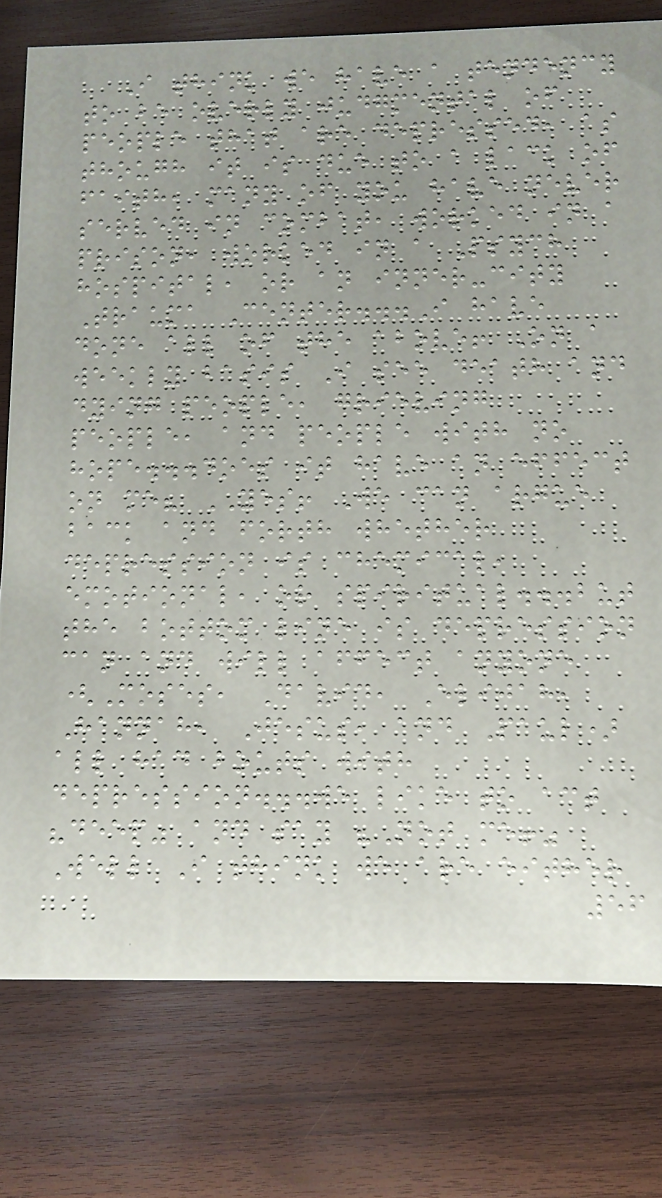I think we have a tendency
to be overly judgmental of
people that are depressed, as
though it is due to a lack of
faith, many of you have never
served in combat, worked in a
prison, worked in a Psych
hospital, or an inner-city
Trauma Center...I have
done all of the above! On a
weekly basis I see death and
dying people, grieving
people, and people with no
hope...does it have an effect
on me? YES! We can argue
back and forth whether
depression is chemical,
emotional, or spiritual...but
the bottom line is depression
can and will affect anyone
(Moses, David, Elijah,
Hannah, Jesus, and Paul)
all had bouts with
depression...we like to act
"deep" and say "Not me!"
Well I think we are either
56
